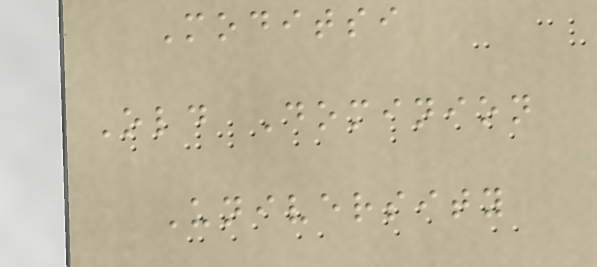Moditsi
Old Dominion
University
